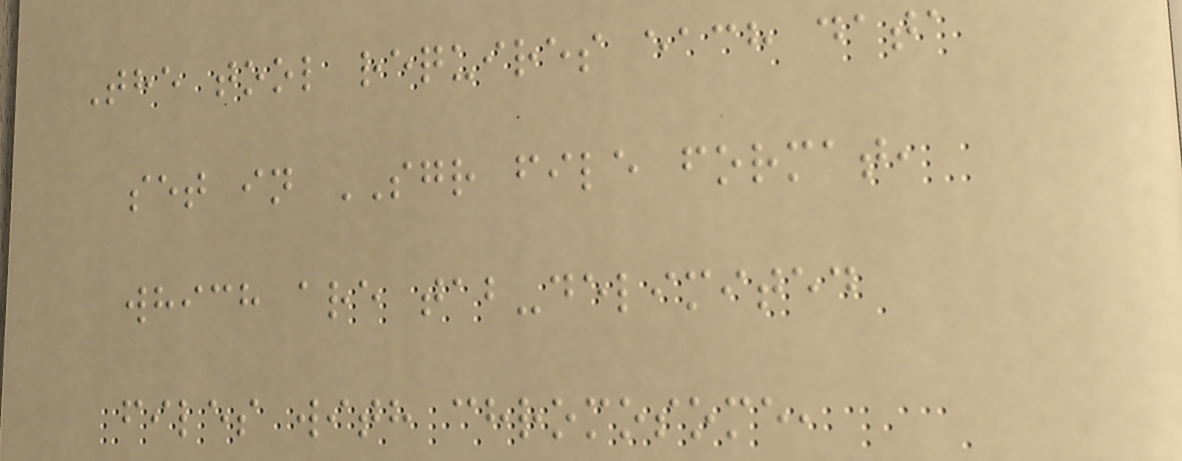The tool requires each data
set in SGR file format,
which are tab-delimited
files with chromosome,
